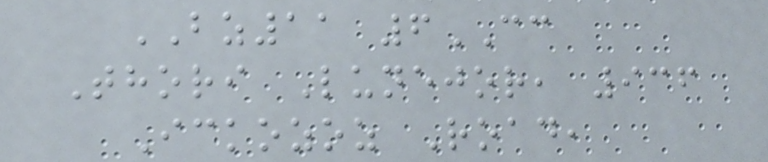BZ11 6CC
Thori Lunejor, 936
Ickozoz Road,
